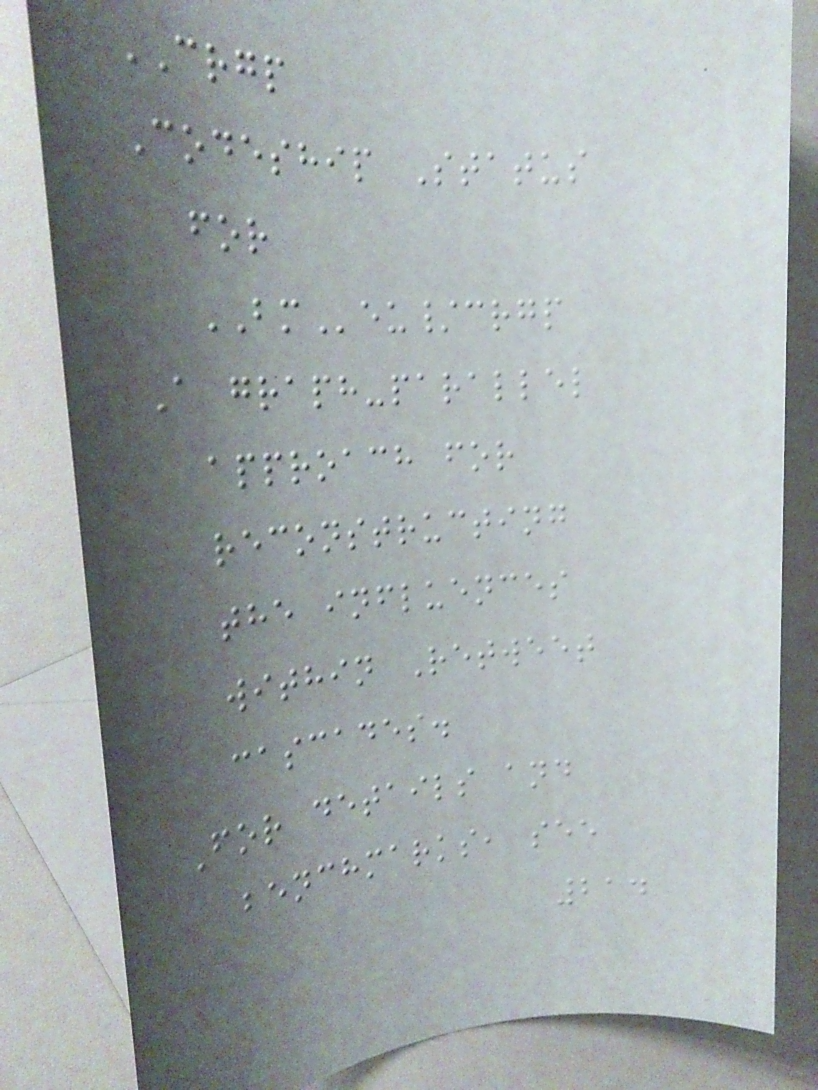CRGP
Codeship Status
for
BMeu/crgp
A graph-parallel
approach for
reconstructing
the influences
within Retweet
cascades.
For details and
benchmarks, see
214
